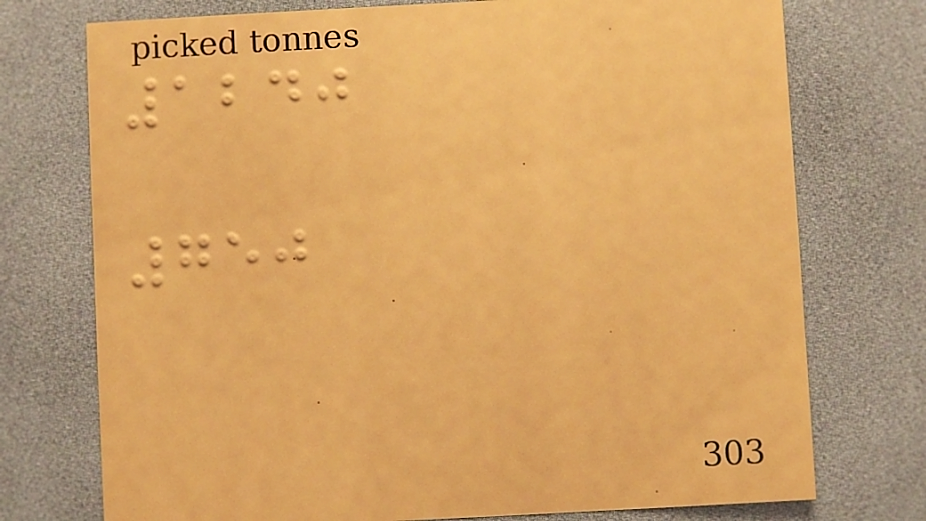1240
750
